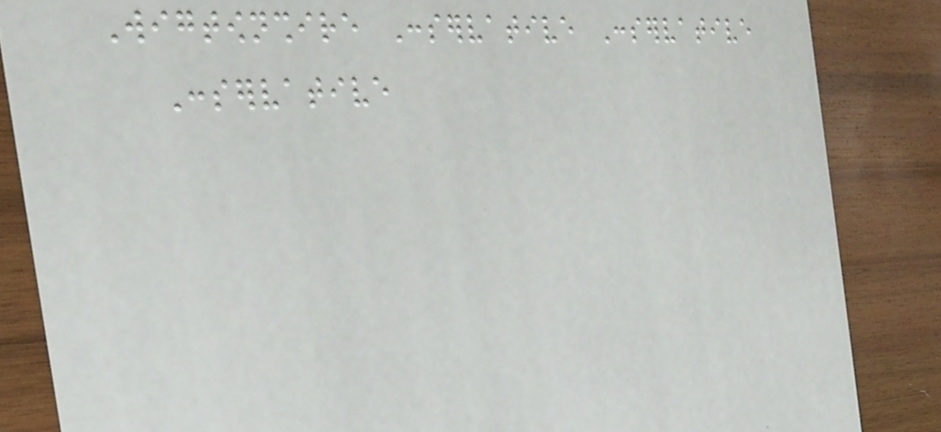Wigtownshire Conservative Conservative
Conservative
